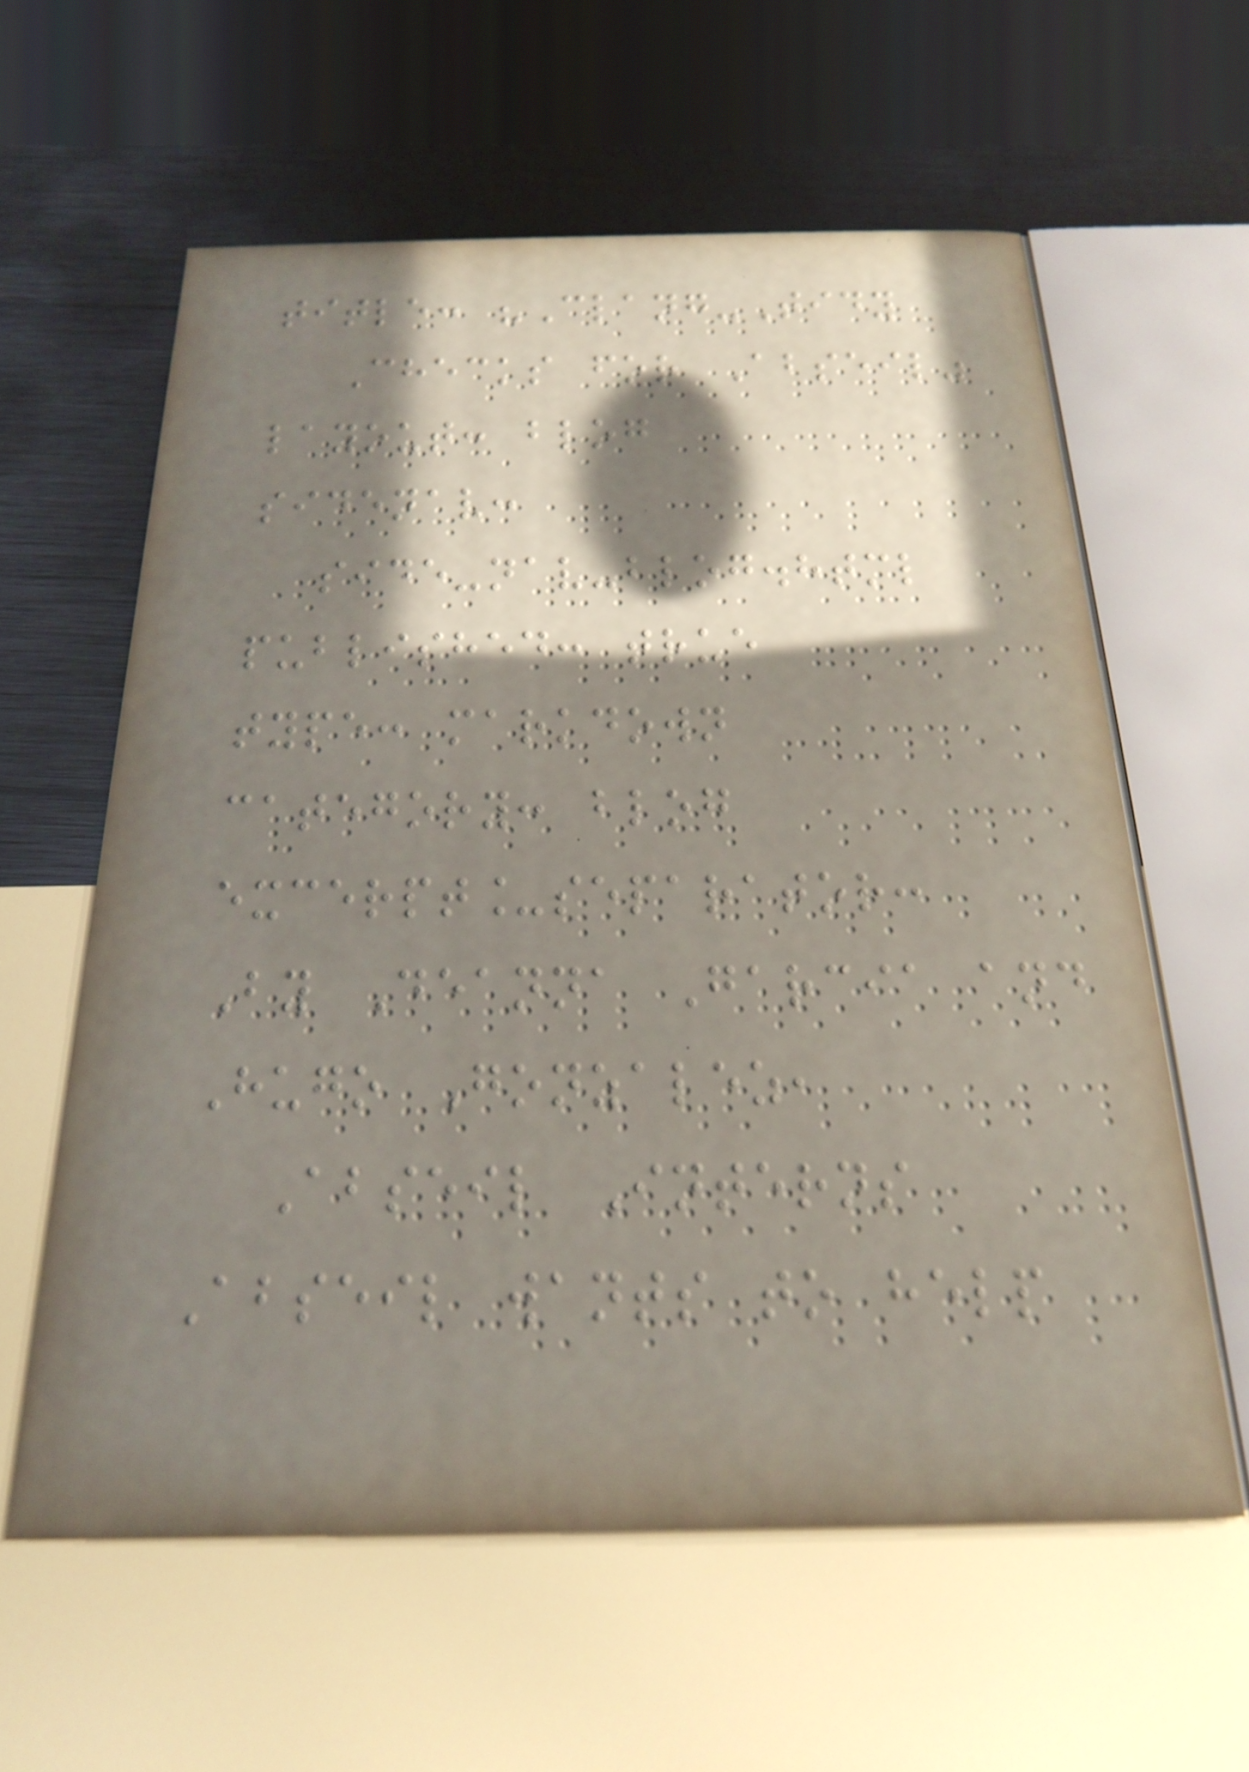title: "Clang-Tidy
Checks for Abseil"
layout: blog
sidenav:
side-nav-blog.html
published: true
type: markdown
category: blog
excerpt_separator:
By Deanna Garcia and
Hugo Gonzalez,
Abseil Interns
Abseil wants to help
